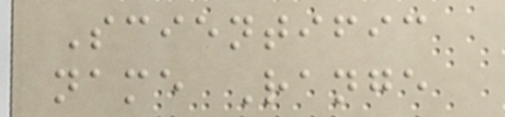Scientific
name Range
